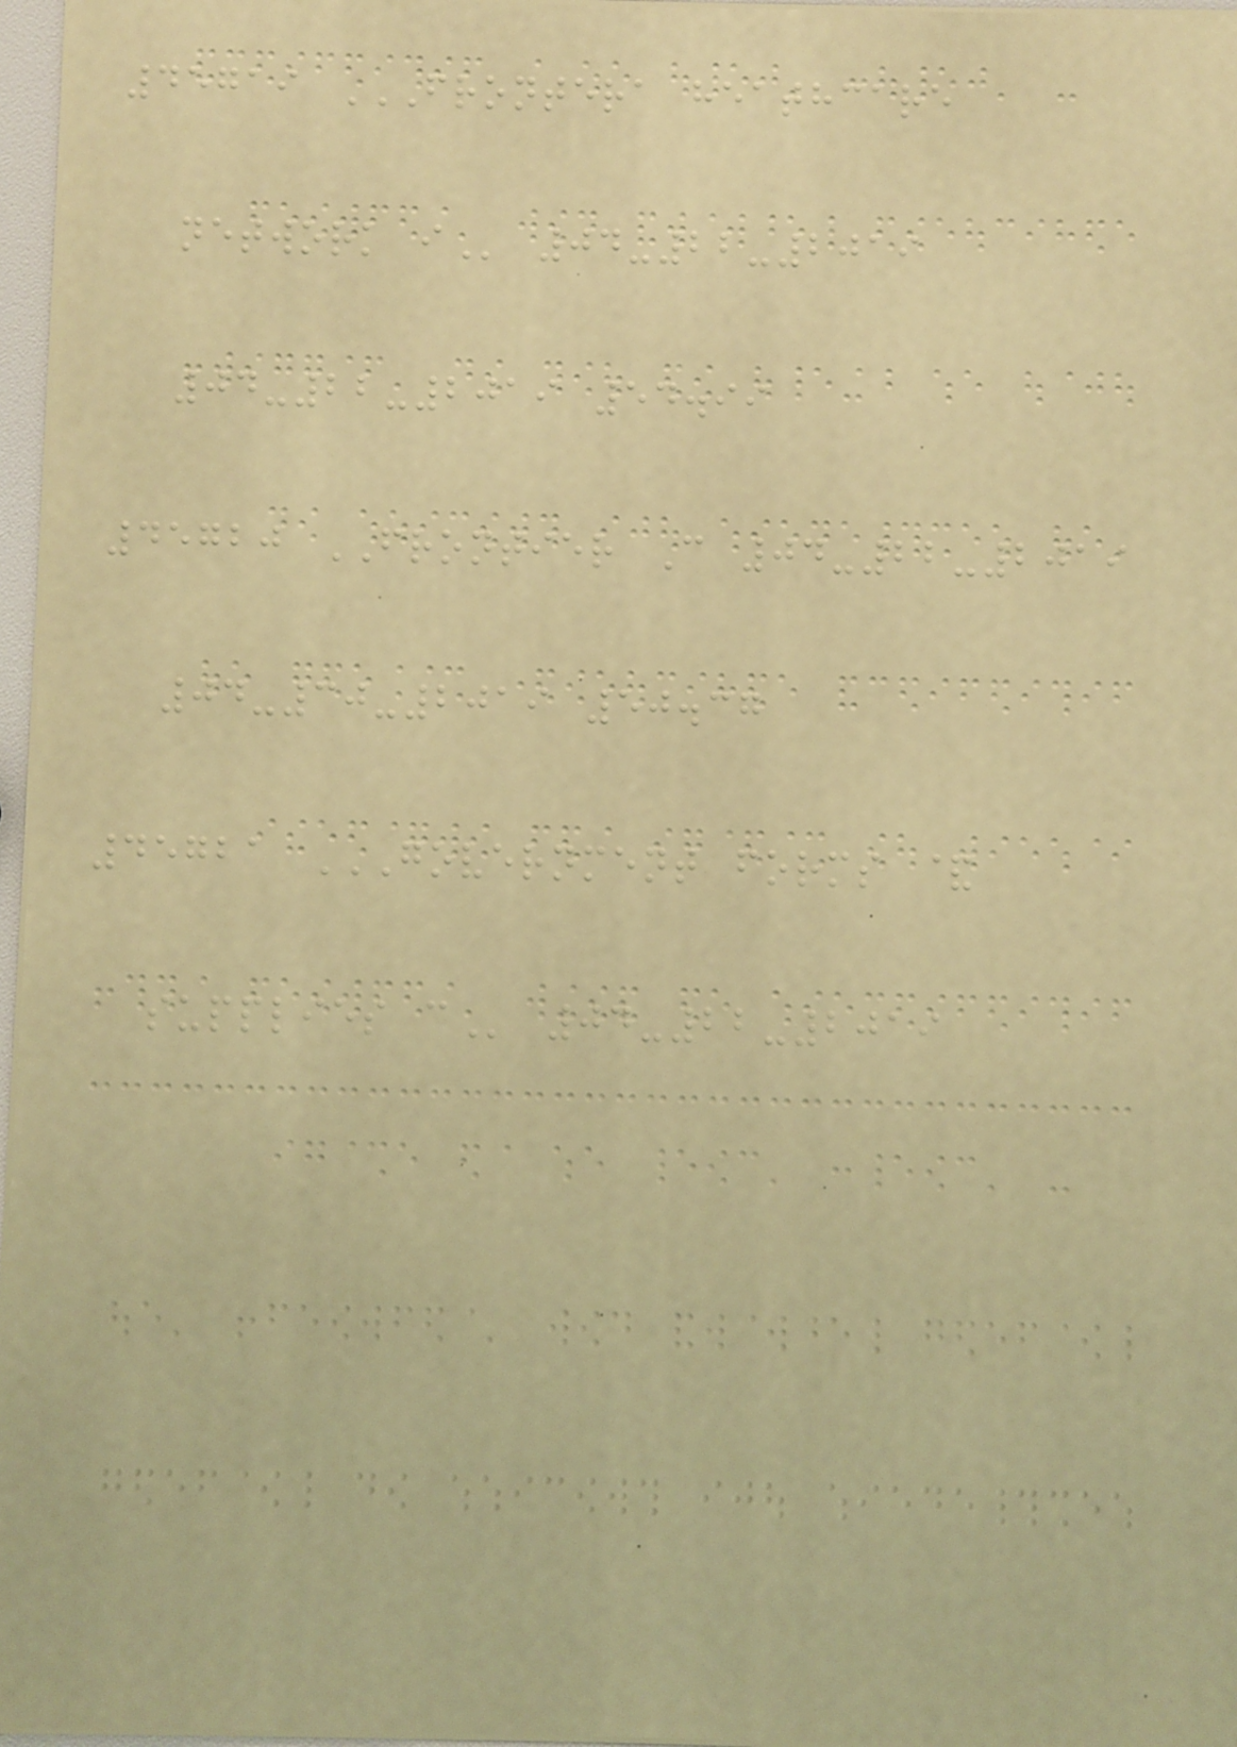45719 FRONTERA HEATHCARE
NETWORK I 04-22-2019
04-22-2019 54.99
45720 FRONTIER C 04-22-2019
04-30-2019 50.37
45721 GOVERNMENT FORMS &
SUPPLIES C 04-22-2019
